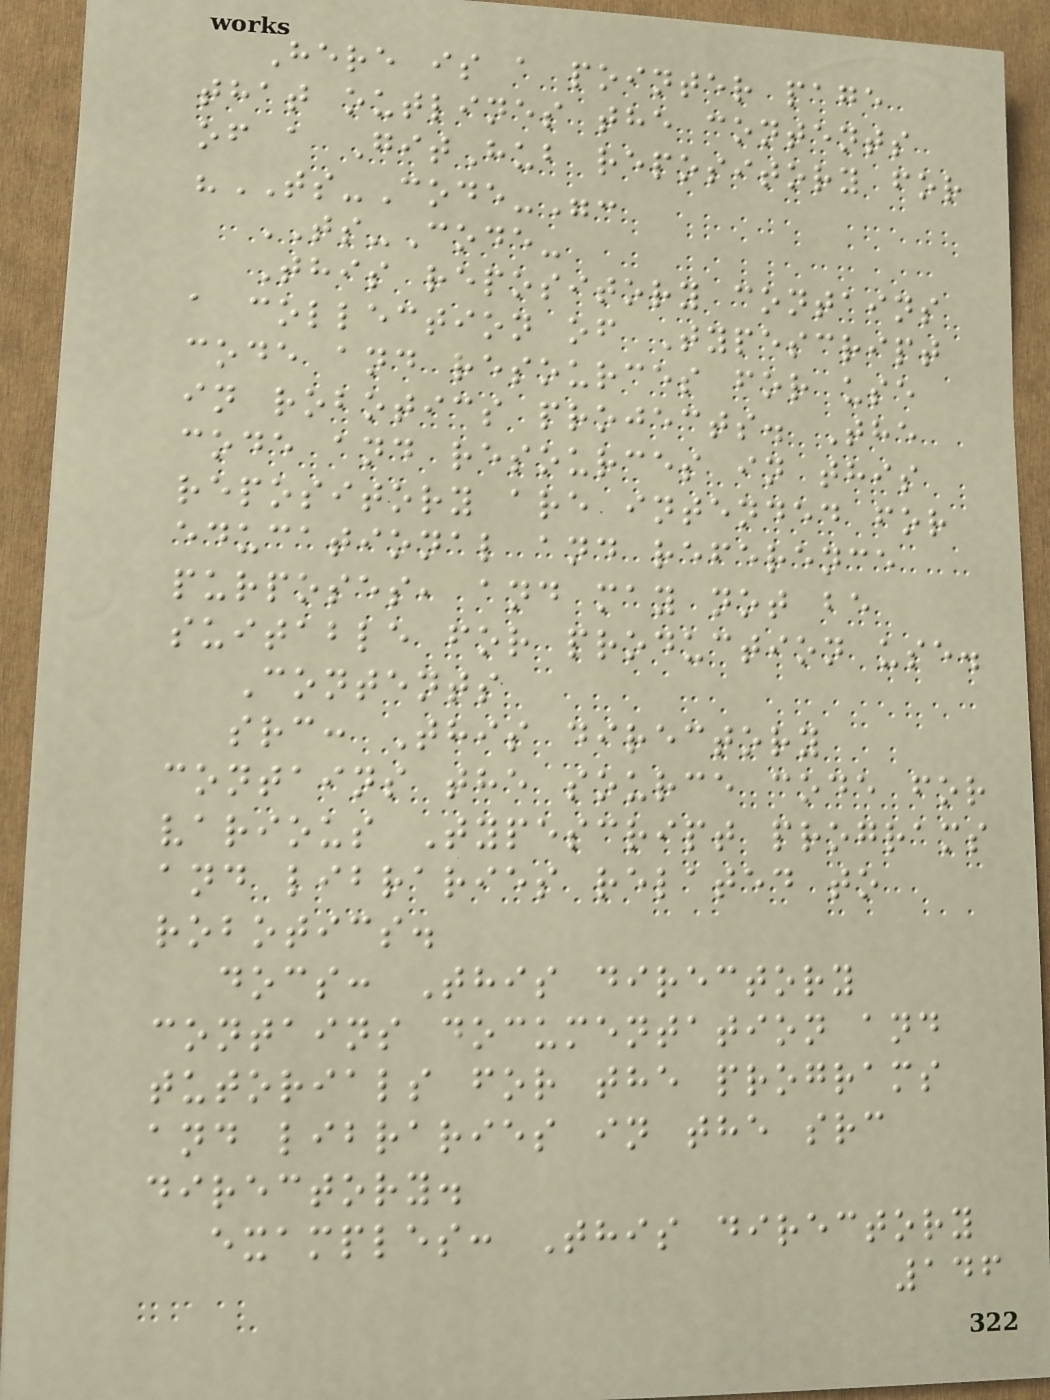Here is a pointer page
that outlines the contents
of a GitHub repository for
"TS-Code-":
TS-Code-
This repository contains
a collection of Typescript
code and resources for use
in robotics projects. The
code and resources in this
repository are intended for
educational and reference
purposes, and may not be
suitable for production use.
Contents
src: This directory
contains the source code for
various Typescript programs
and libraries related to
robotics.
docs: This directory
contains documentation and
tutorials for the programs
and libraries in the src
directory.
examples: This directory
146
